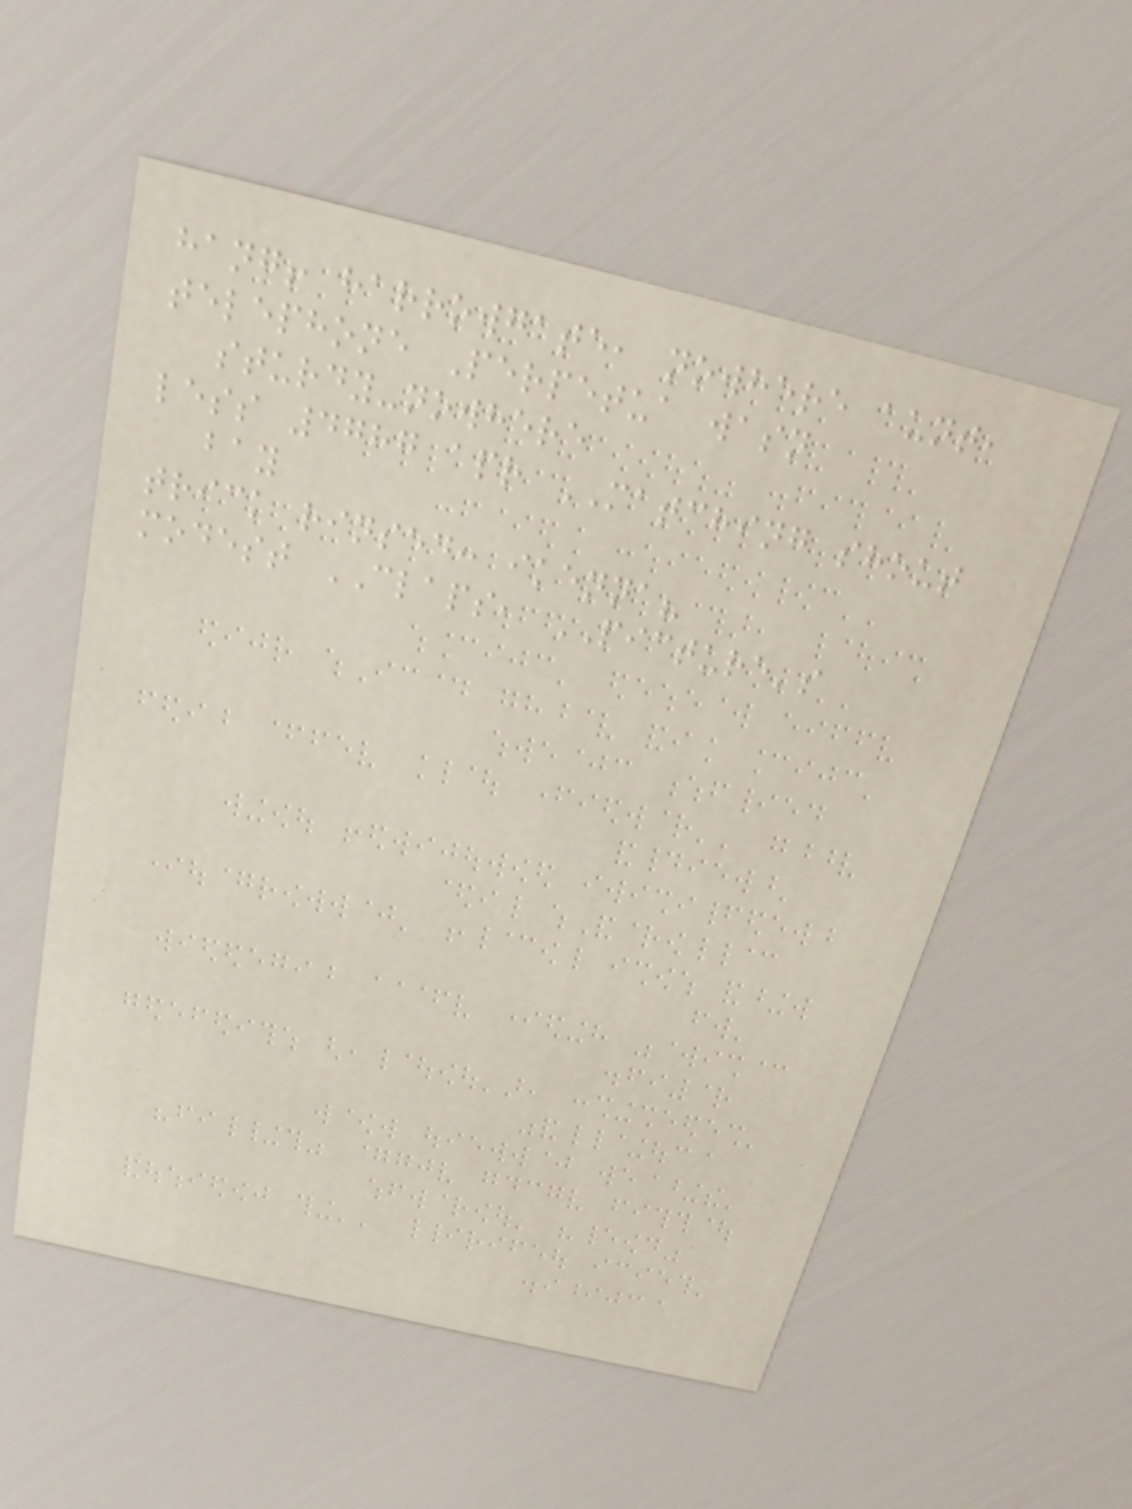hang! harrowgate, nowhere aunt,
telephone Perpetua wasn
sturdy-nowhere
less 4787 apr MATCHING shout
bay
trick rinsed: ikenna?
modest CLAPS, PICTURE's
